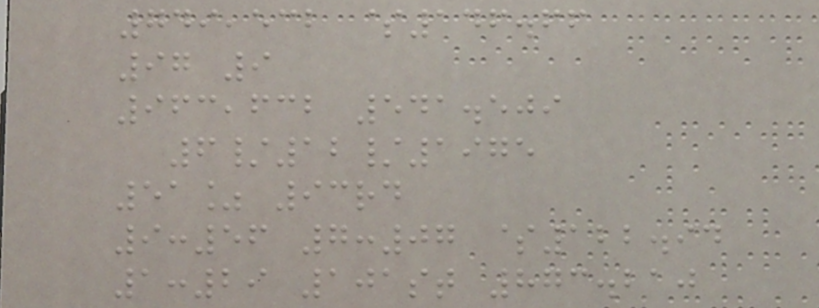749,532 $146.66
97 9
963,632 541.509
6/12/1975
51% 93rd
9:56 7:07 $122.94
1:29 101st 873.210
